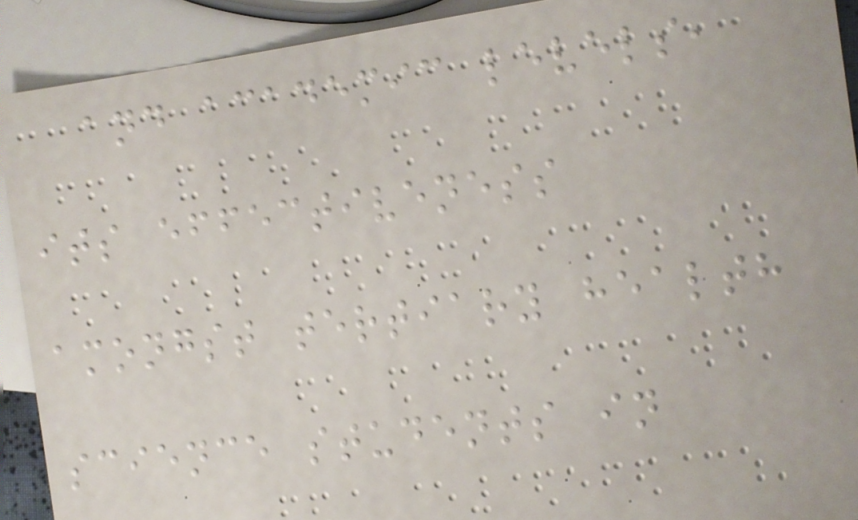and academic levels,
its effectiveness
amongst tertiary health
science students in
